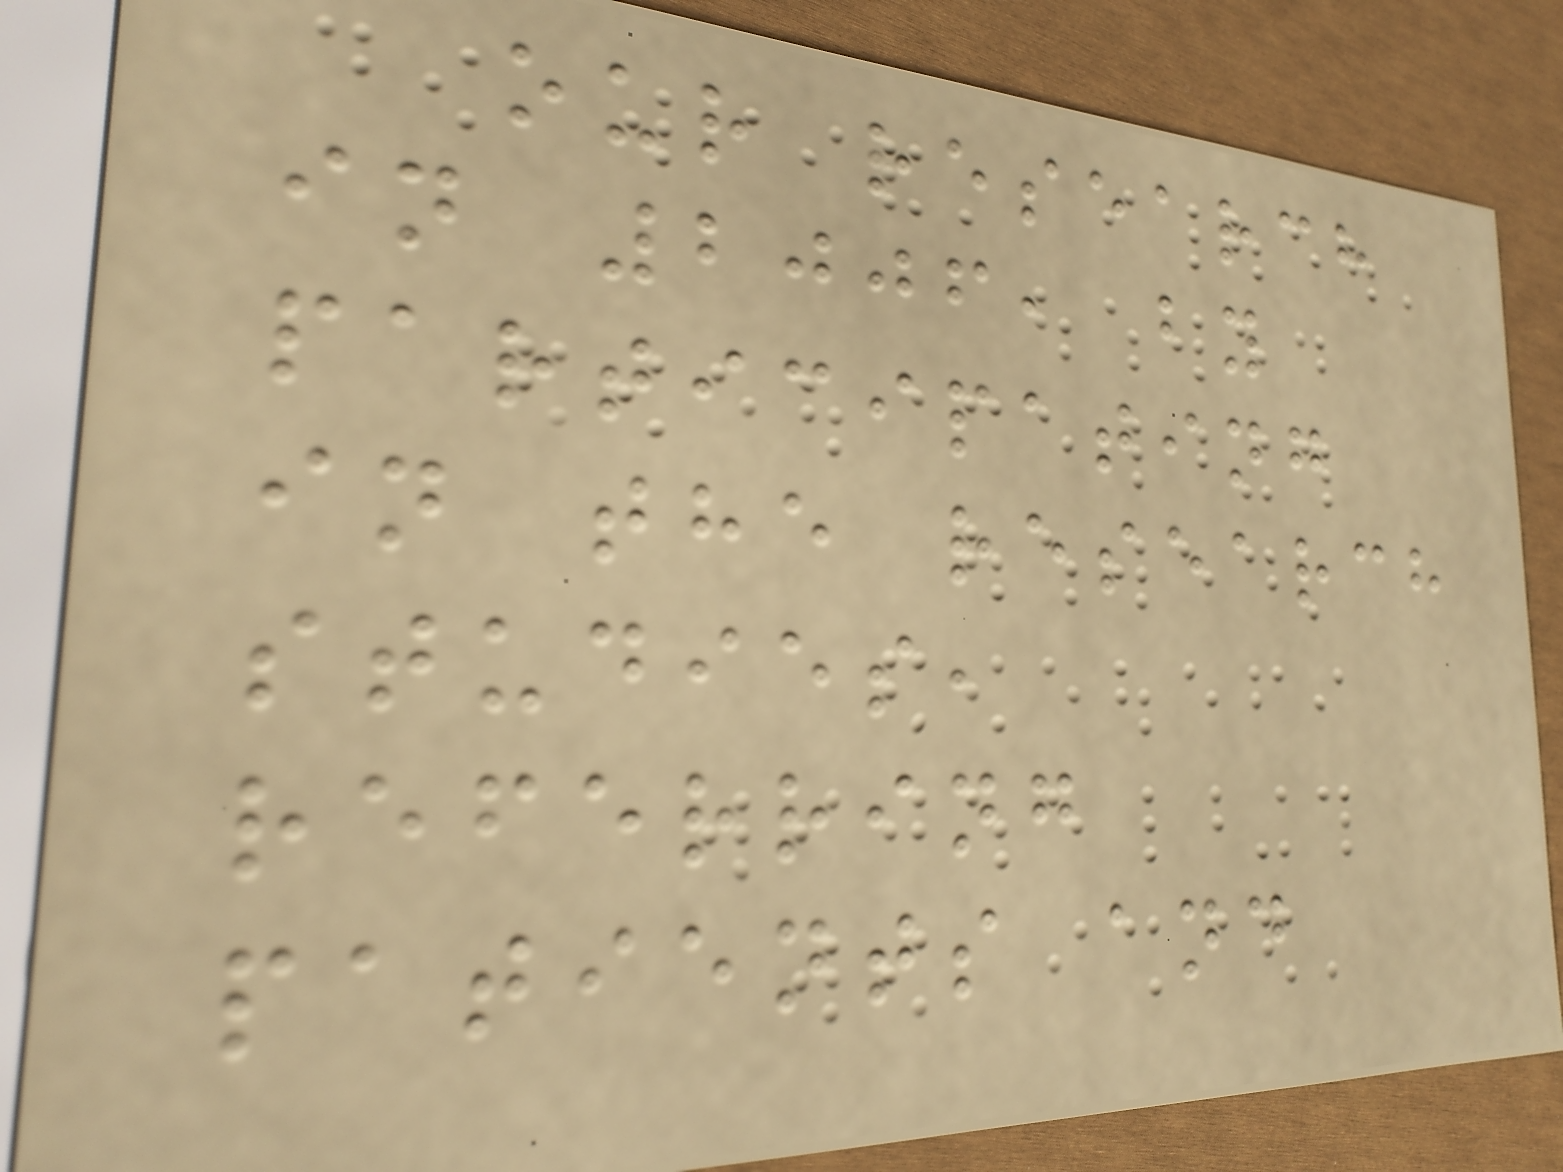our research
in 2006, by
participating
in the research
studies,
referring
patients and
